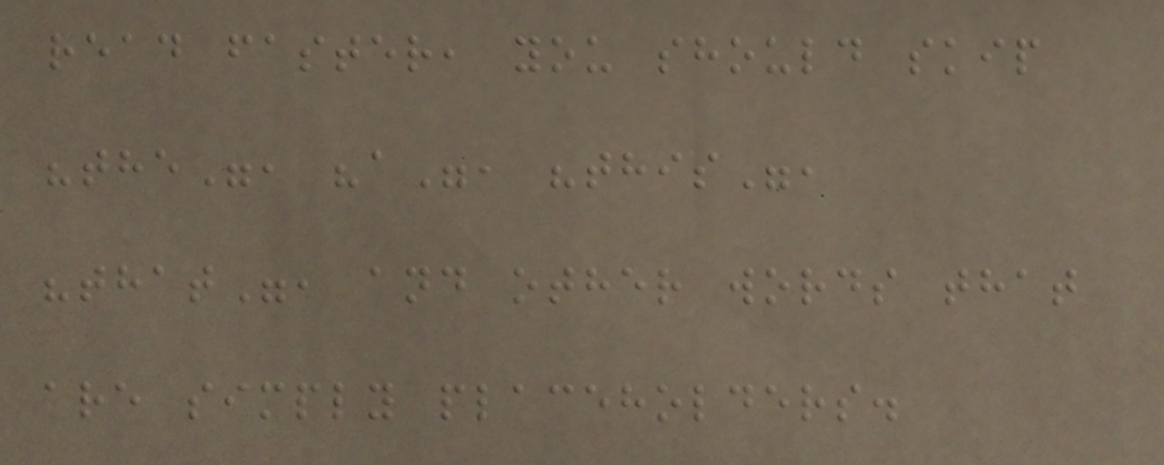read faster, you should skip
"the", "a", "this",
"that", and other words that
are simply placeholders.
